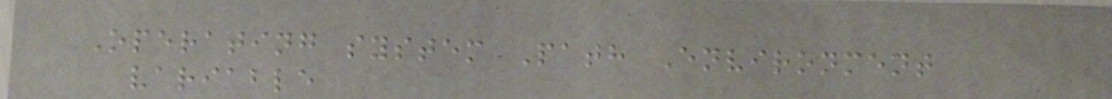Operating system Path Environment
variable
